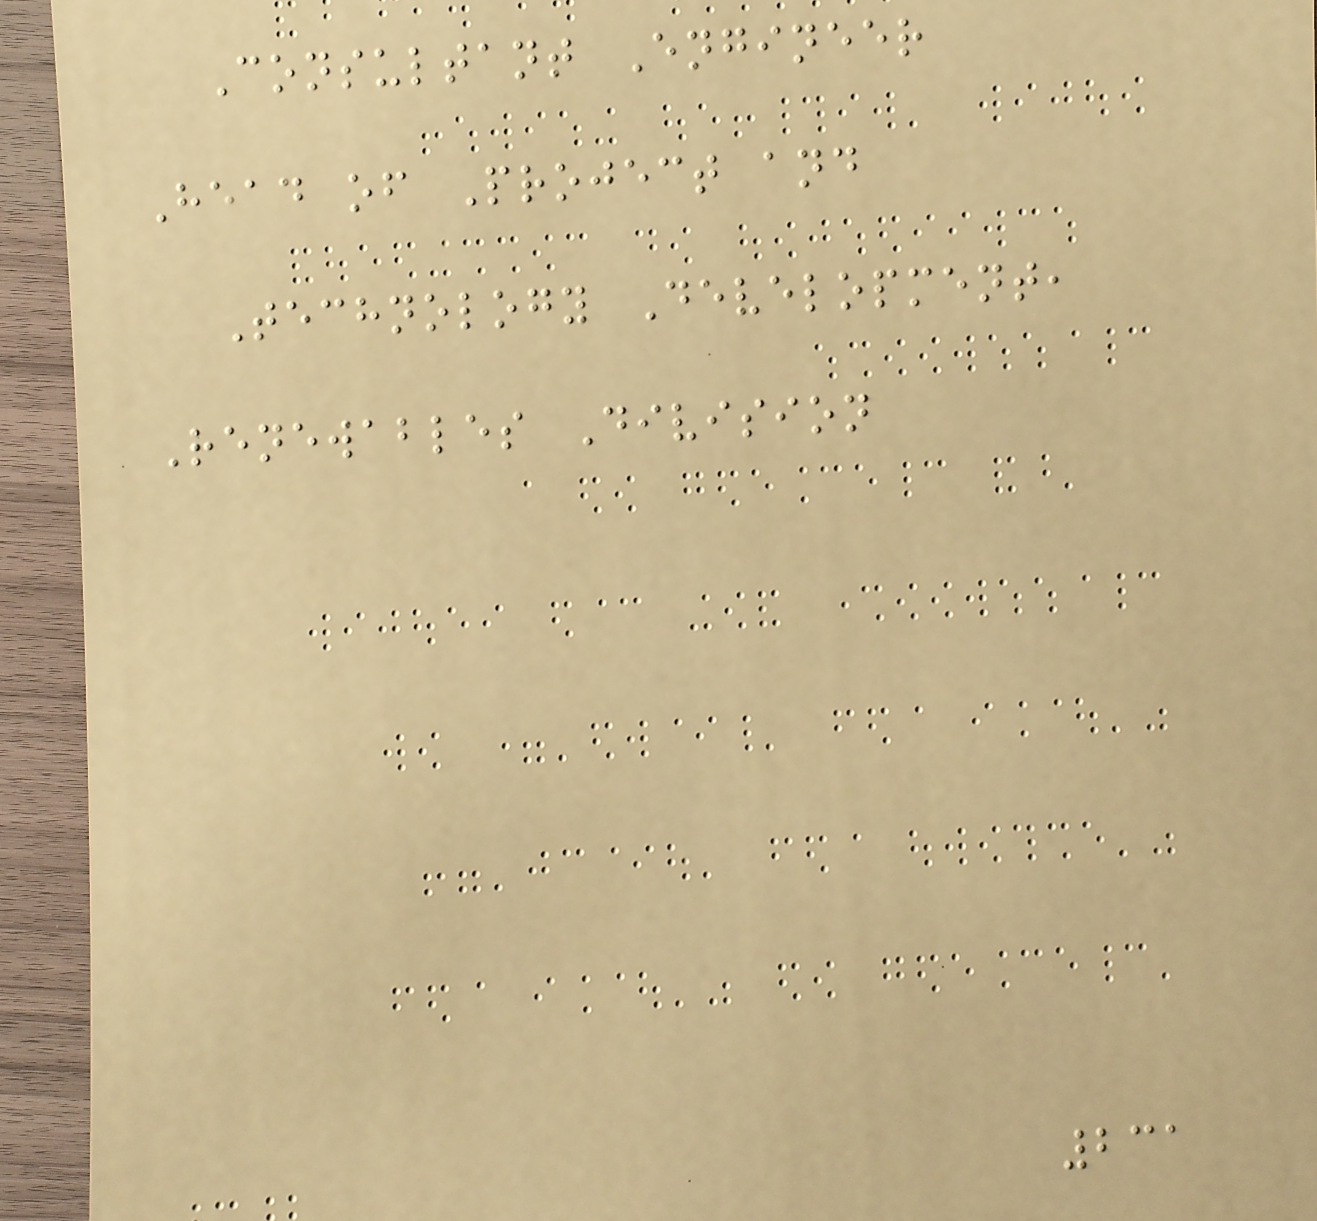Consultant Engineer
Head of Project and
Technology Development,
Renewables Division
231
